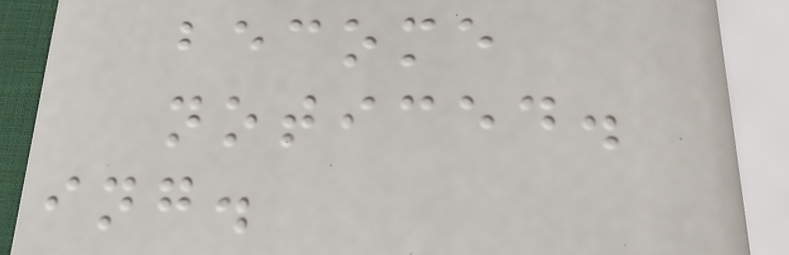become
noticed.
ing.
